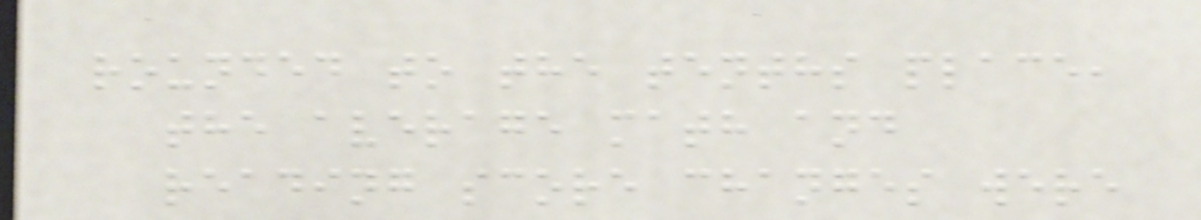rounded to the tenths place,
the average math and
reading score changes were
